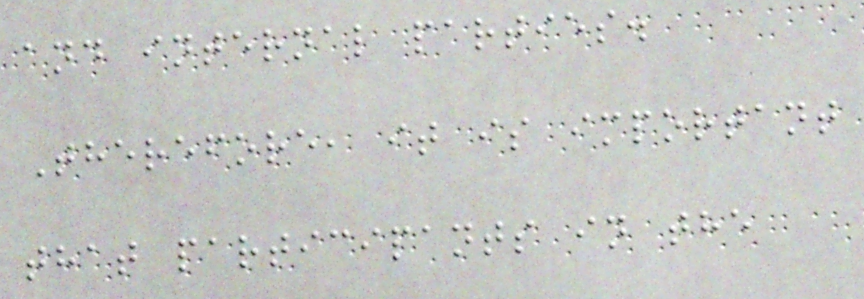and internal parties.
Therefore, it is important
that participants in the
